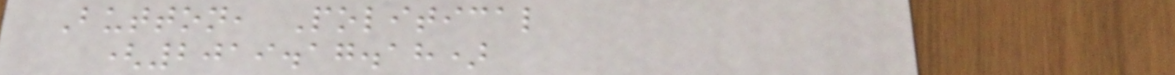Button, Political
(2019.17.18)
